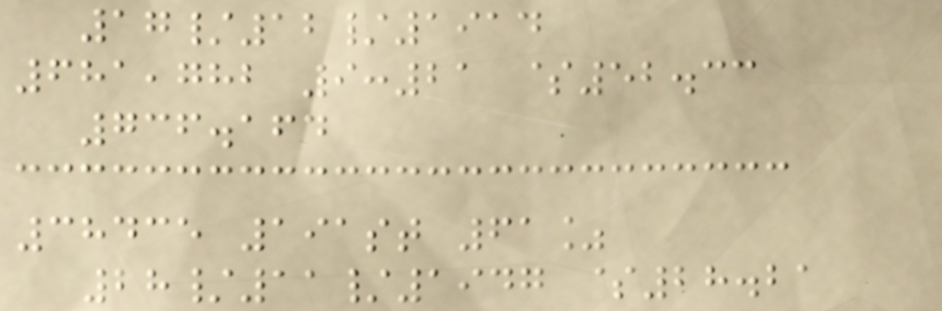17/12/1914
681,782 9:21 $52.33
736.164
38435 191st 61%
28/11/1947 $28.21
